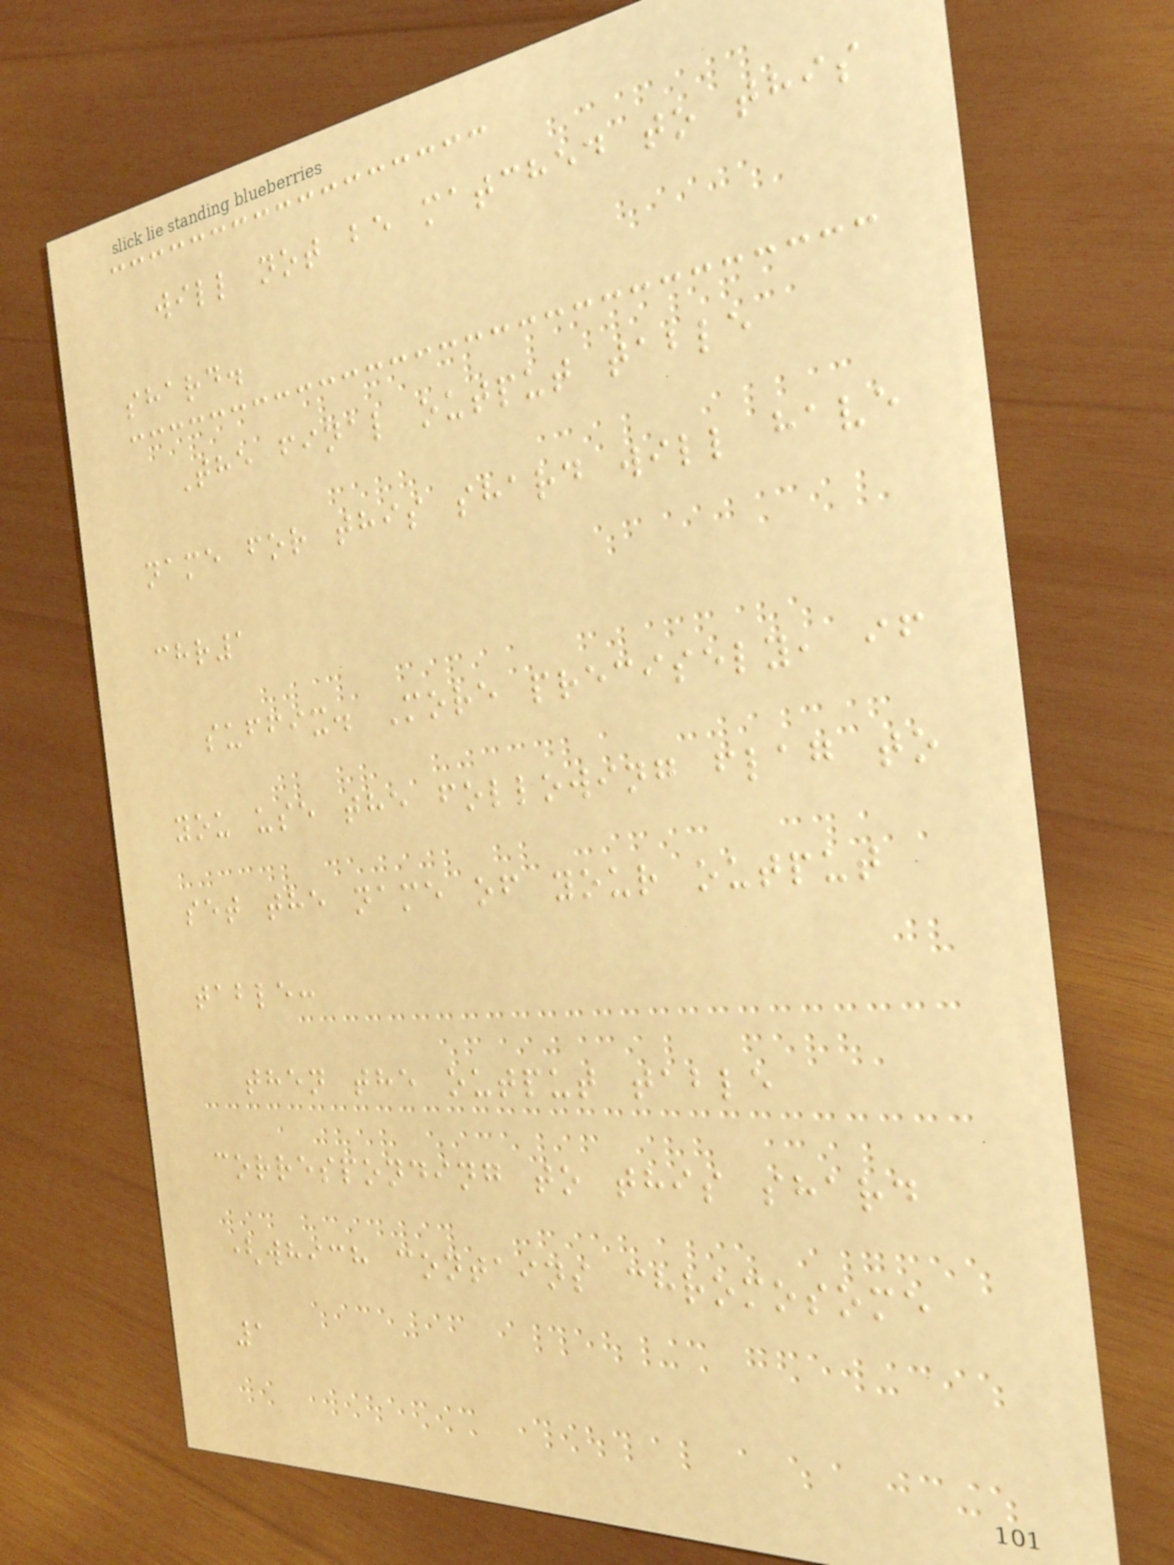will not be matched to this
shard.
The final output table
name for this shard will have
chr1
suffix. More precisely, if
you use the following flag to
set the name of your output
table:
then the output table
corresponding to this shard
(which contains chromosome
1
